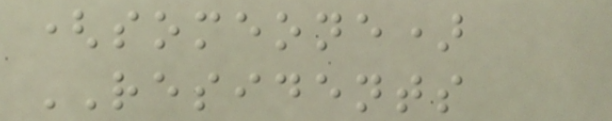(someone)
RESIDENTS
